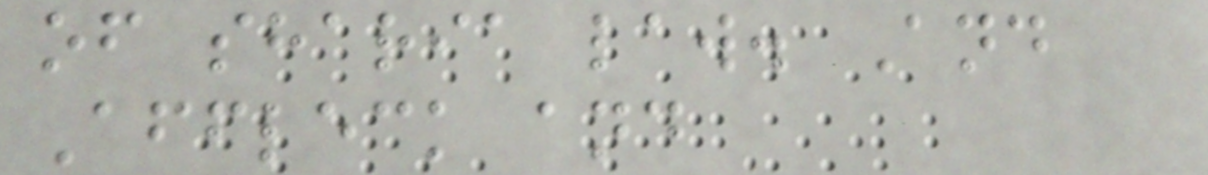of sharia law. And
Affleck and
